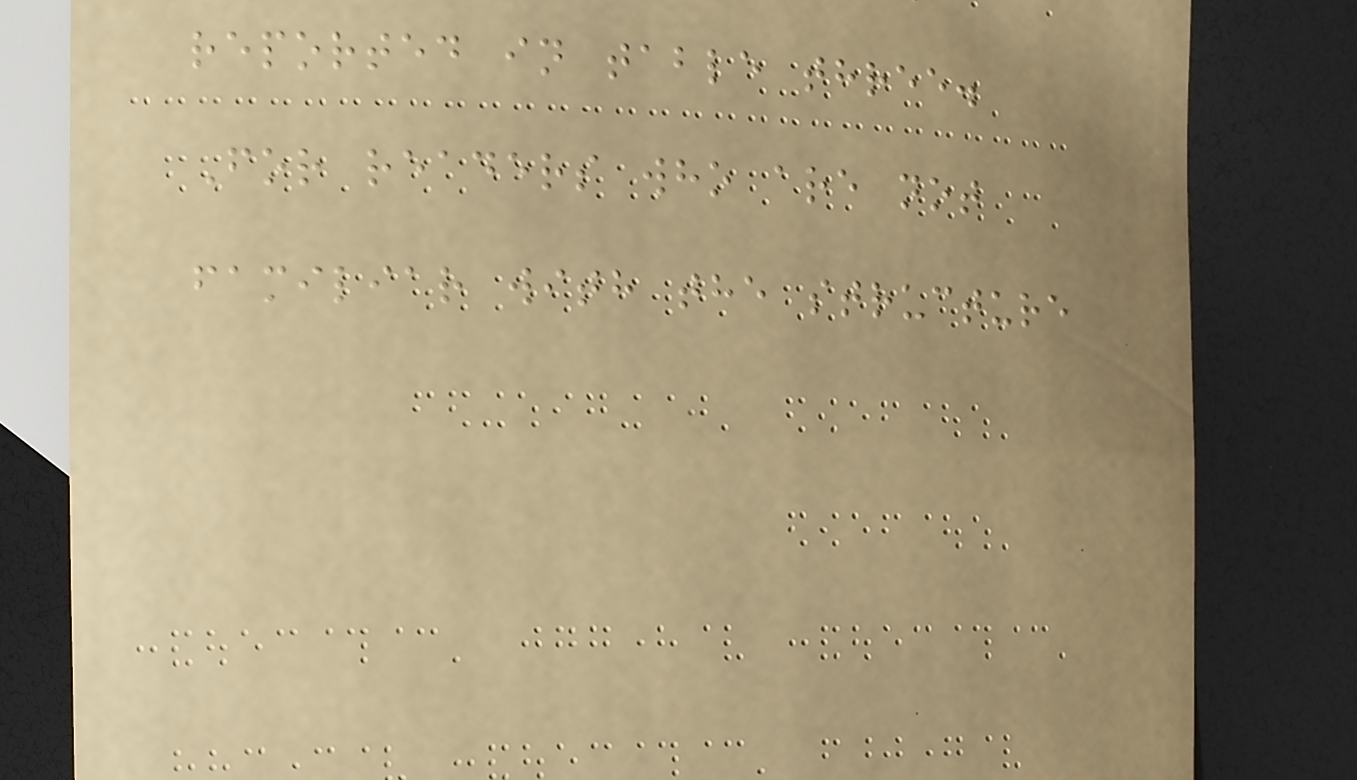reported in table three.
For readers who are not
familiar with the structure
